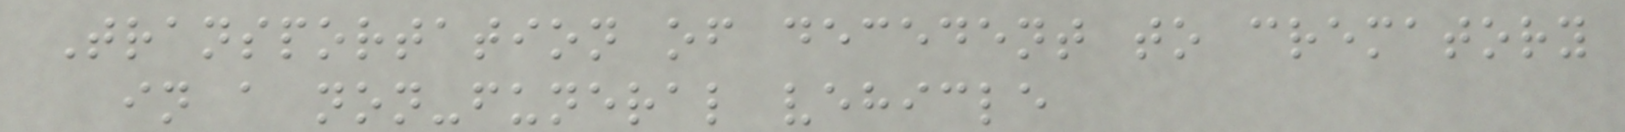Transportation of decedent to crematory
in a non-funeral vehicle
